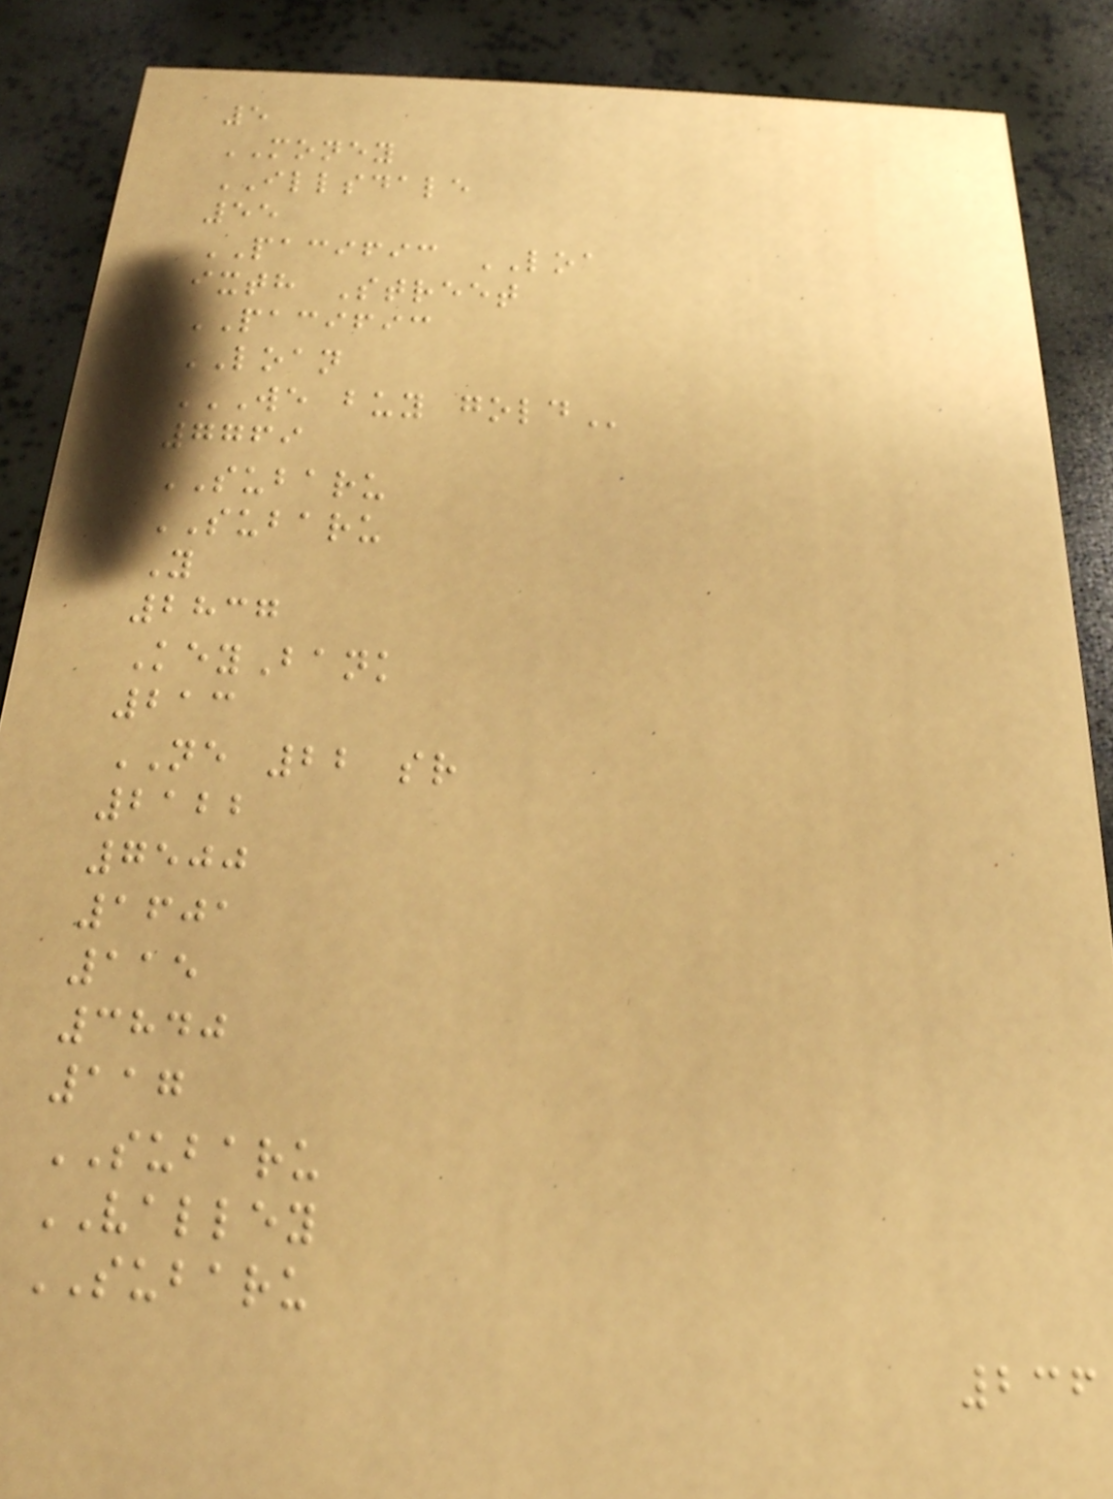5
MONEY
ILLSDALE
55
PACIFIC LOA
ixth Street
PACIFIC
LOAN
WE BUY GOLD
7769
SUBARU
SUBARU
Y
2837
KeyBank
213
NE 22 sr
2122
7500
1601
115
3840
117
SUBARU
VALLEY
SUBARU
236
